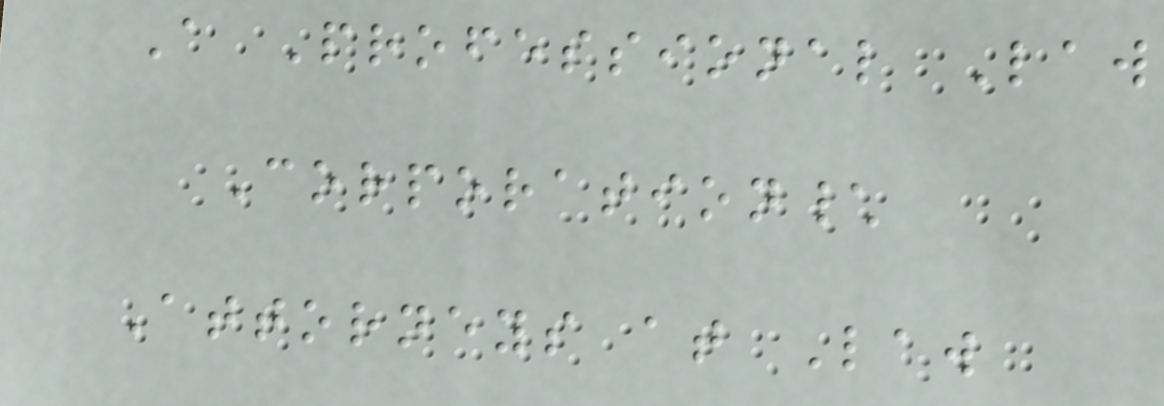A Professional Law
Corporation\
Attorneys at Law
